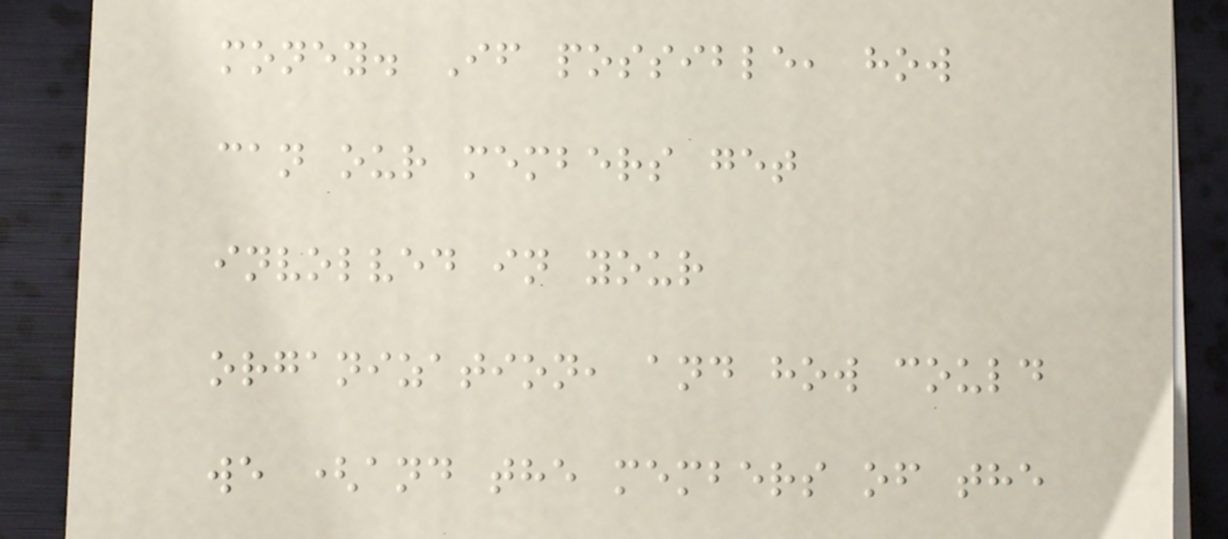money. If possible, how
can our members get
involved in your
organization, and how could
we (and the members of the
